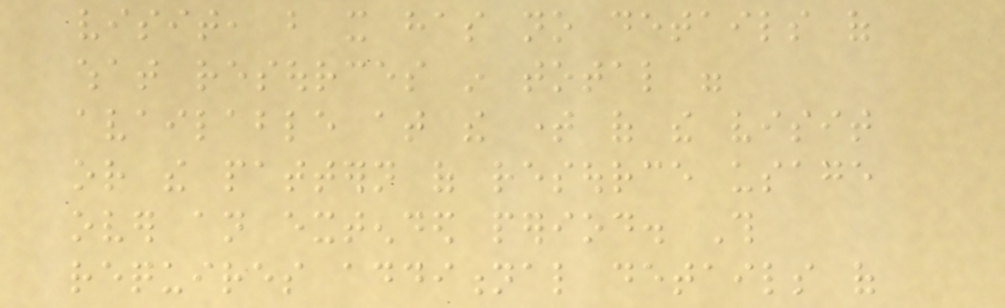visit, but it has no details of
what resources in total were
available at the time of the visit
or the pattern of resource usage
over an extended period. This
requires additional details of
